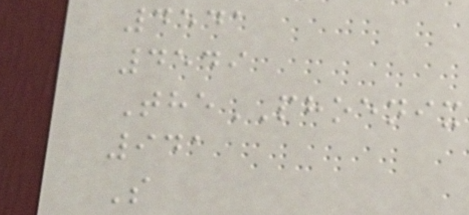4541
4549
ThePHOENIX
941
S
